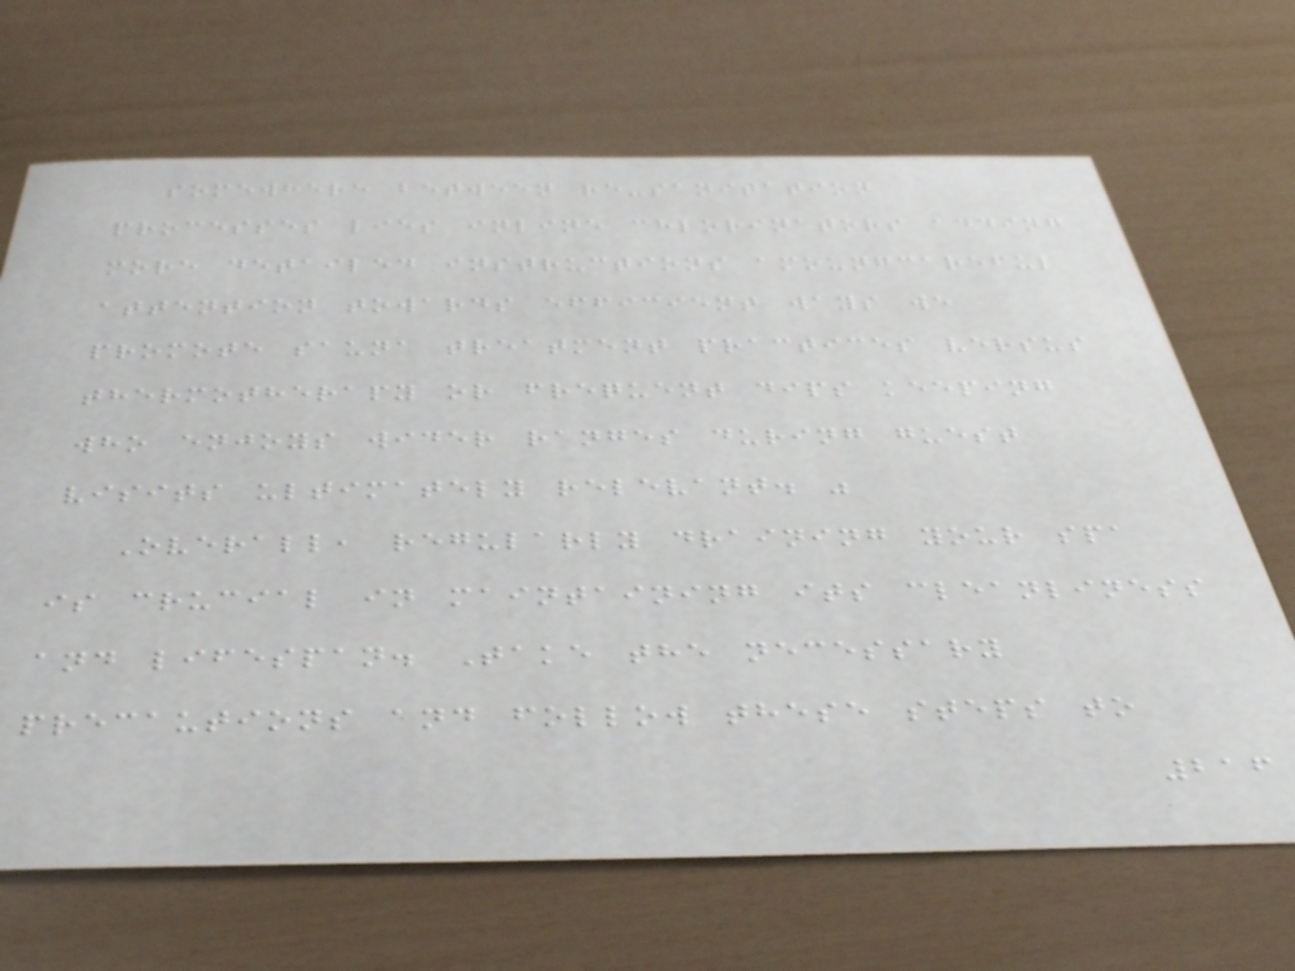somewhere between re-sanitation
processes lies inline chlorinators adding
more detailed instructions amoungcareful
attention towards efficient ways we
promote sauna treatment practices versus
thermotherapy or frequent dips keeping
who enjoys wider ranges during guest
visits ultimately relevant. "
Overall, regularly draining your spa
is crucial in maintaining its cleanliness
and lifespan. Take the necessary
precautions and follow these steps to
216
